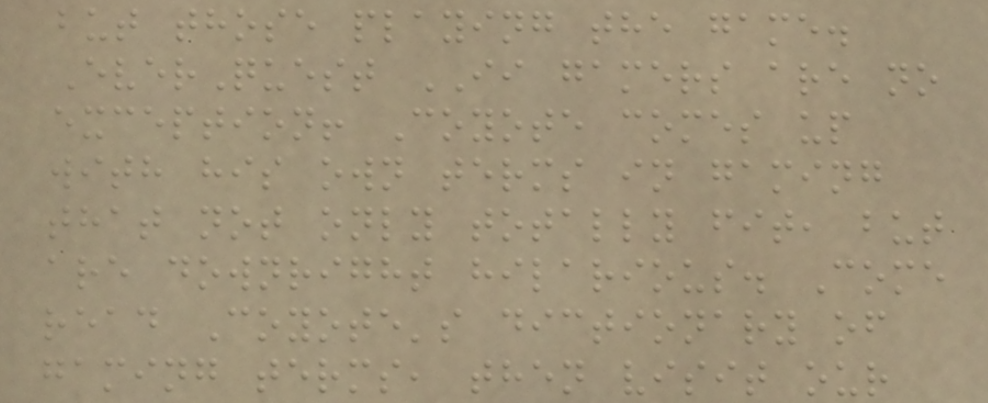but those playing the game.
EverQuest II gamers are no
exception! Coyote comes up
with his own terms in gaming
that not only totally fit, but
are downright hilarious. Come
read Coyote's dictionary of
gaming terms, then visit our
